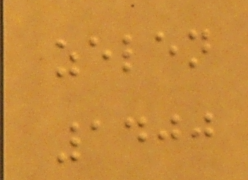zelen
1400
